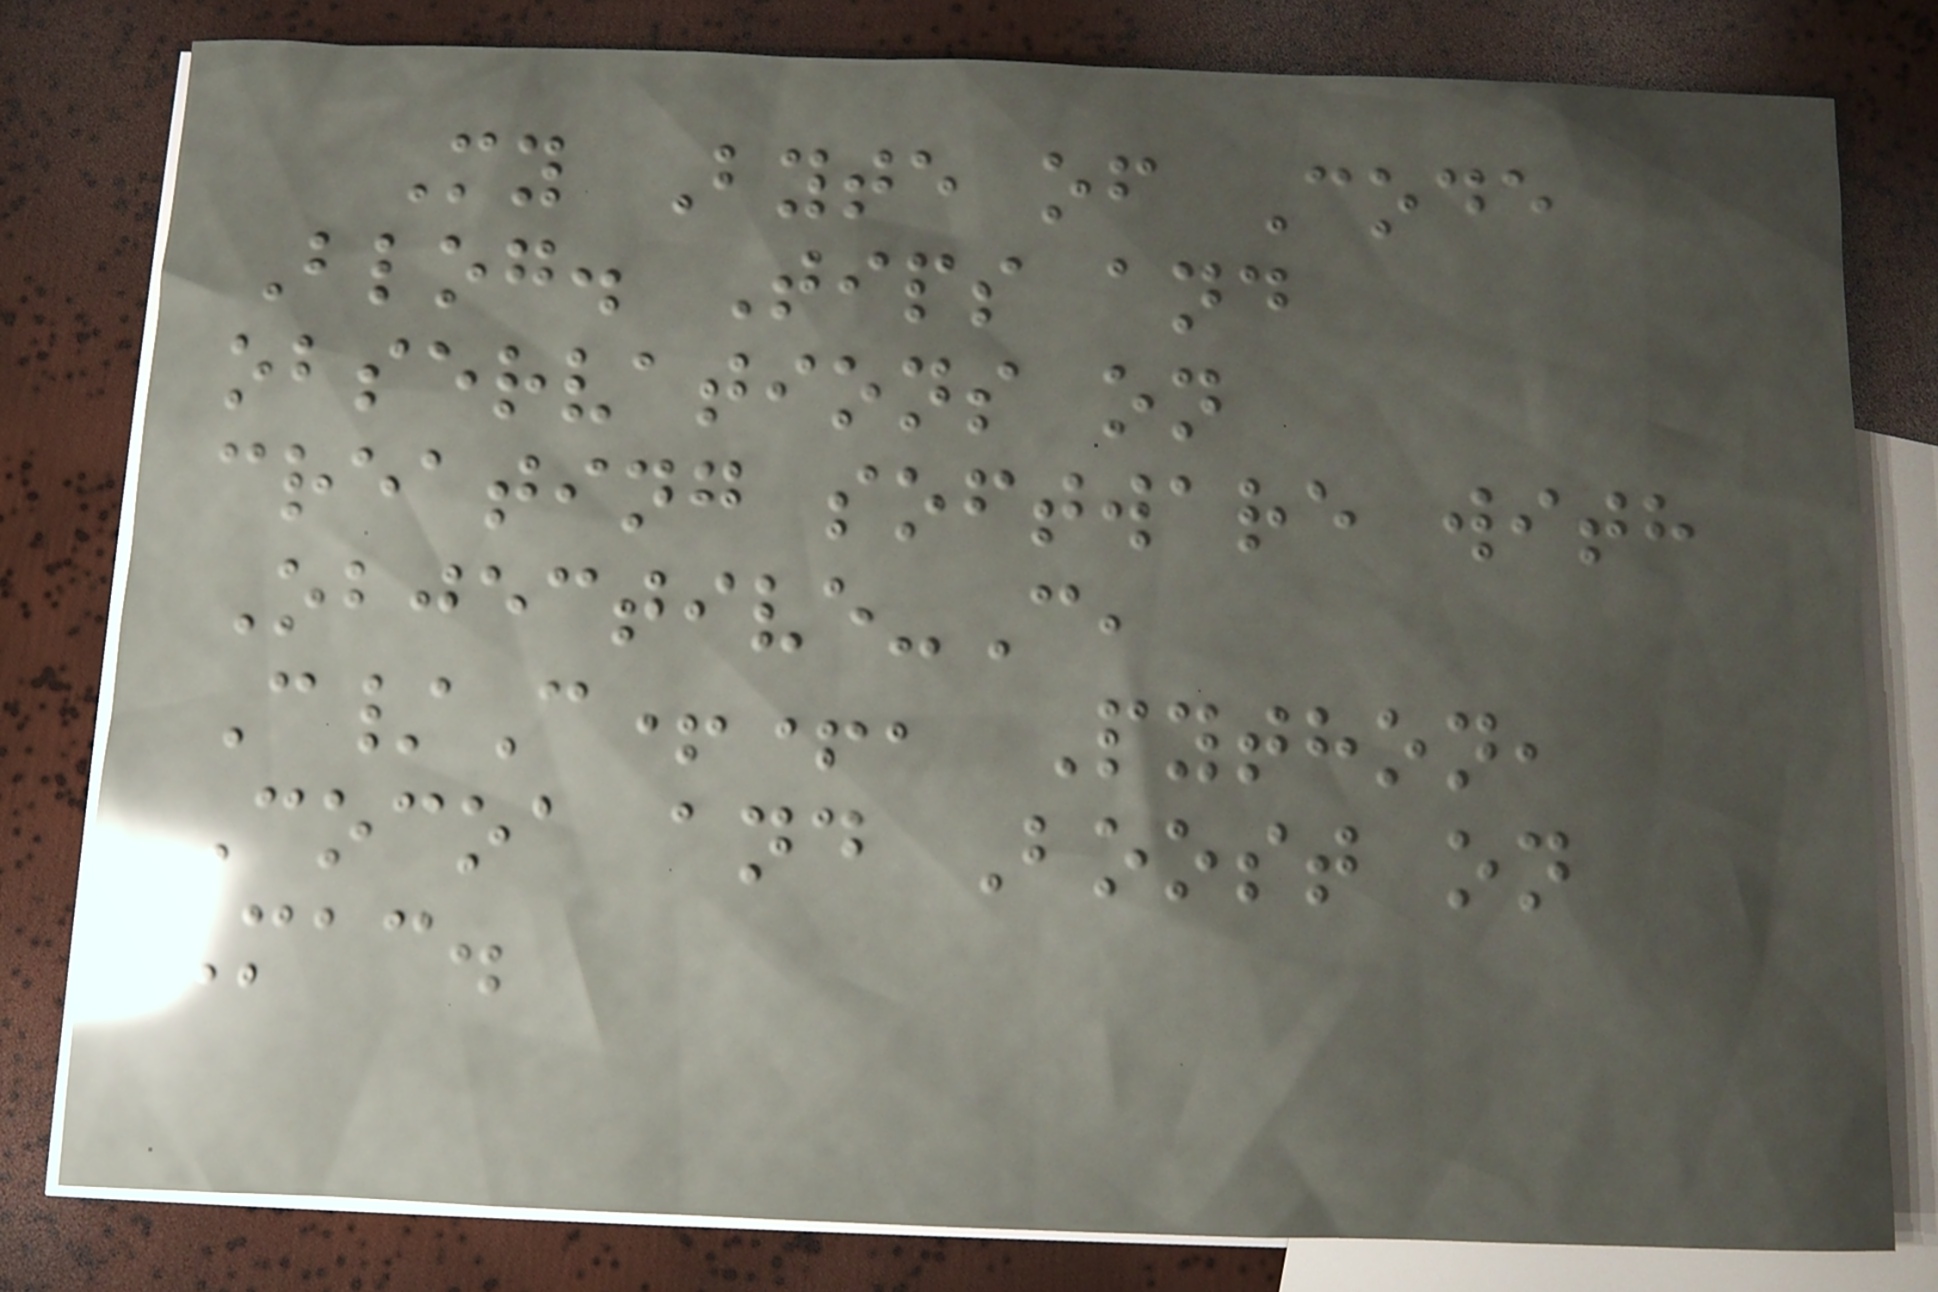My Byte of Code
Blog. Tips and
observations on
creating software with
Objective-C,
C/C++, Python,
Cocoa and Boost on
Mac.
